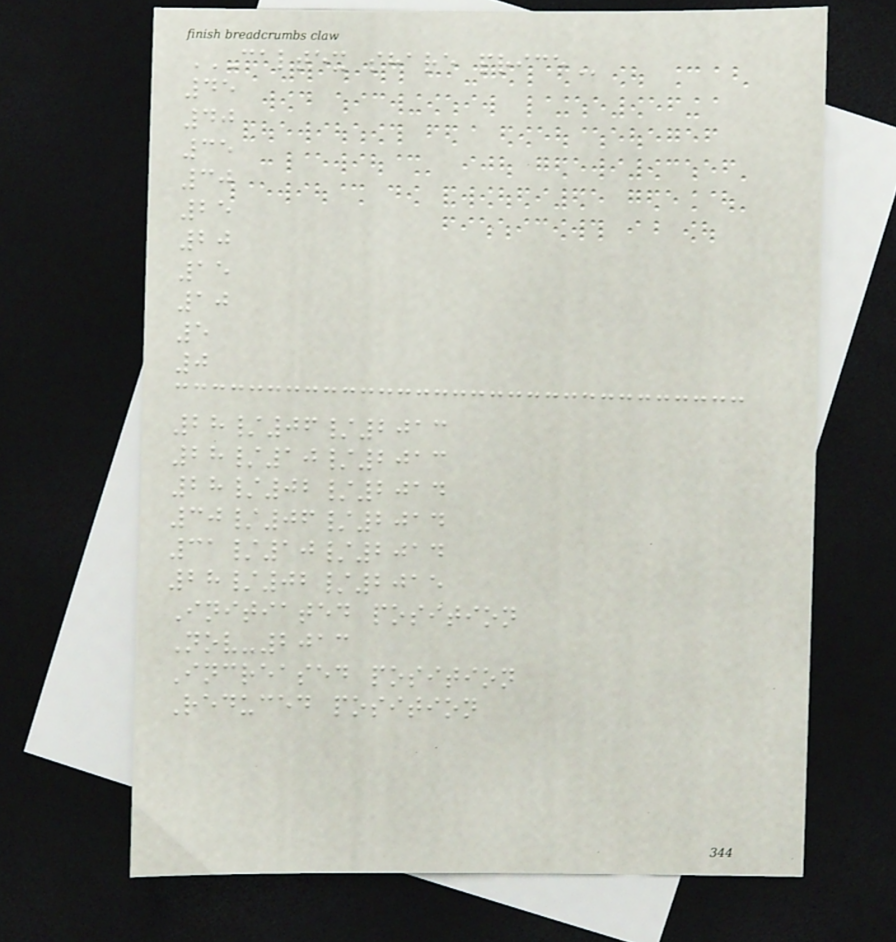CALTEX SHARE PRICE
45
40
35
30
25
20
15
10
5
0
28/06/2013
28/10/2013
28/02/2014
30/06/2014
31/10/2014
28/02/2015
Initiated position
Nov-2013
Increased position
Reduced position
